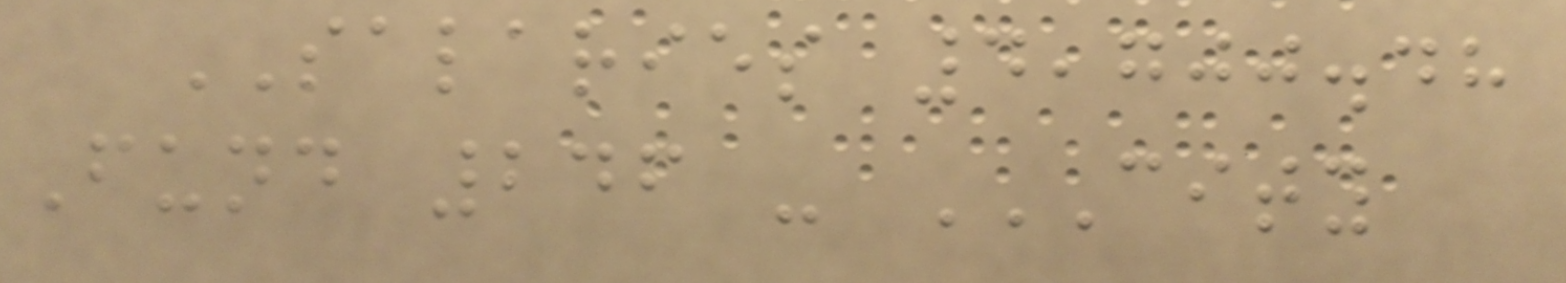SALARIES 4,700.48
Fund 246 - CITY
